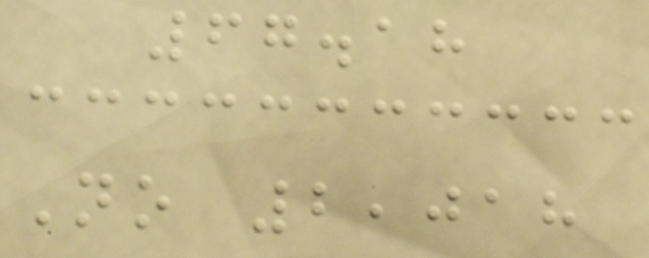67.18
No 2,018
